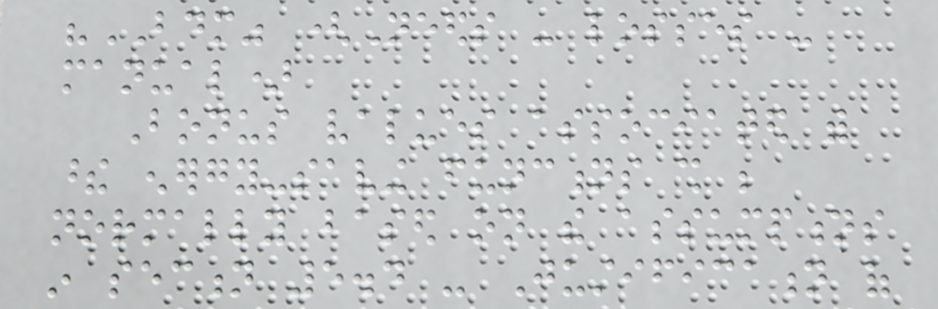"BDM" (Needs - losses -
manual)
Bonus values associated with
these energy-saving functions shall be
normally based on the assumptions
in section 5.4 - Justification of
